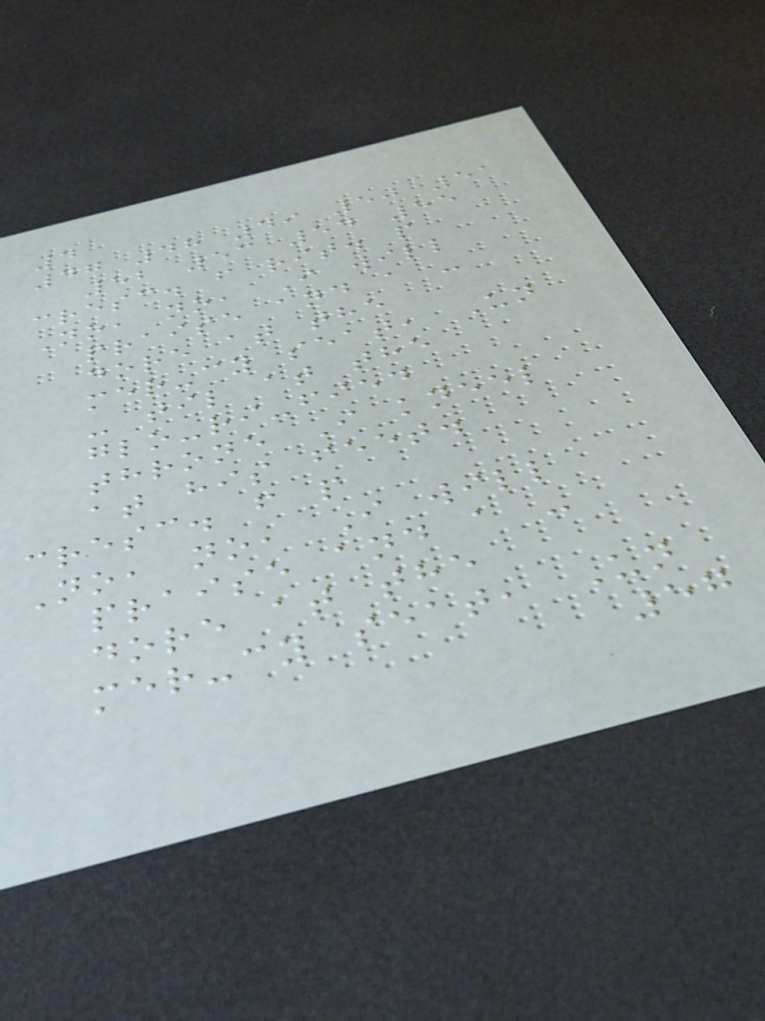4
47 48 49 50 51
52 53 54 55
cresc. f rit. p
No, no, I will
praise and a -
dore at the
mer-cy seat, Un
- til at the
glo-ri-fied
throne I kneel
at his feet.
cresc. f p
No, no, I will
praise and a -
dore at the
mer-cy seat, Un
57
